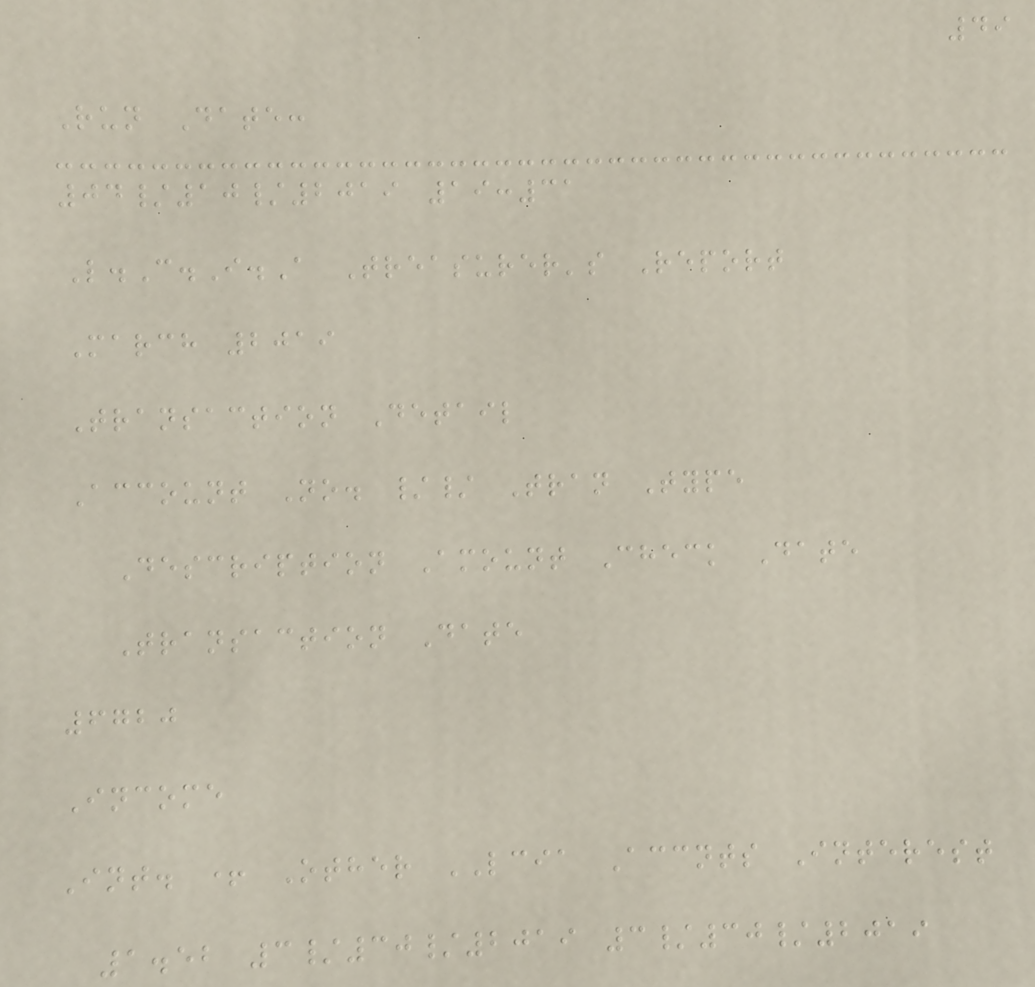49
Run Date:
04/10/2019 19:31
L.C.I.A Treasurer's Report
March 2019
Transaction Detail
Account No. // Tran Type
Description Amount Check Date
Transaction Date
6720
Income
Int. + Other LCIA Accnts Interest
1.52 3/30/2019 3/30/2019
